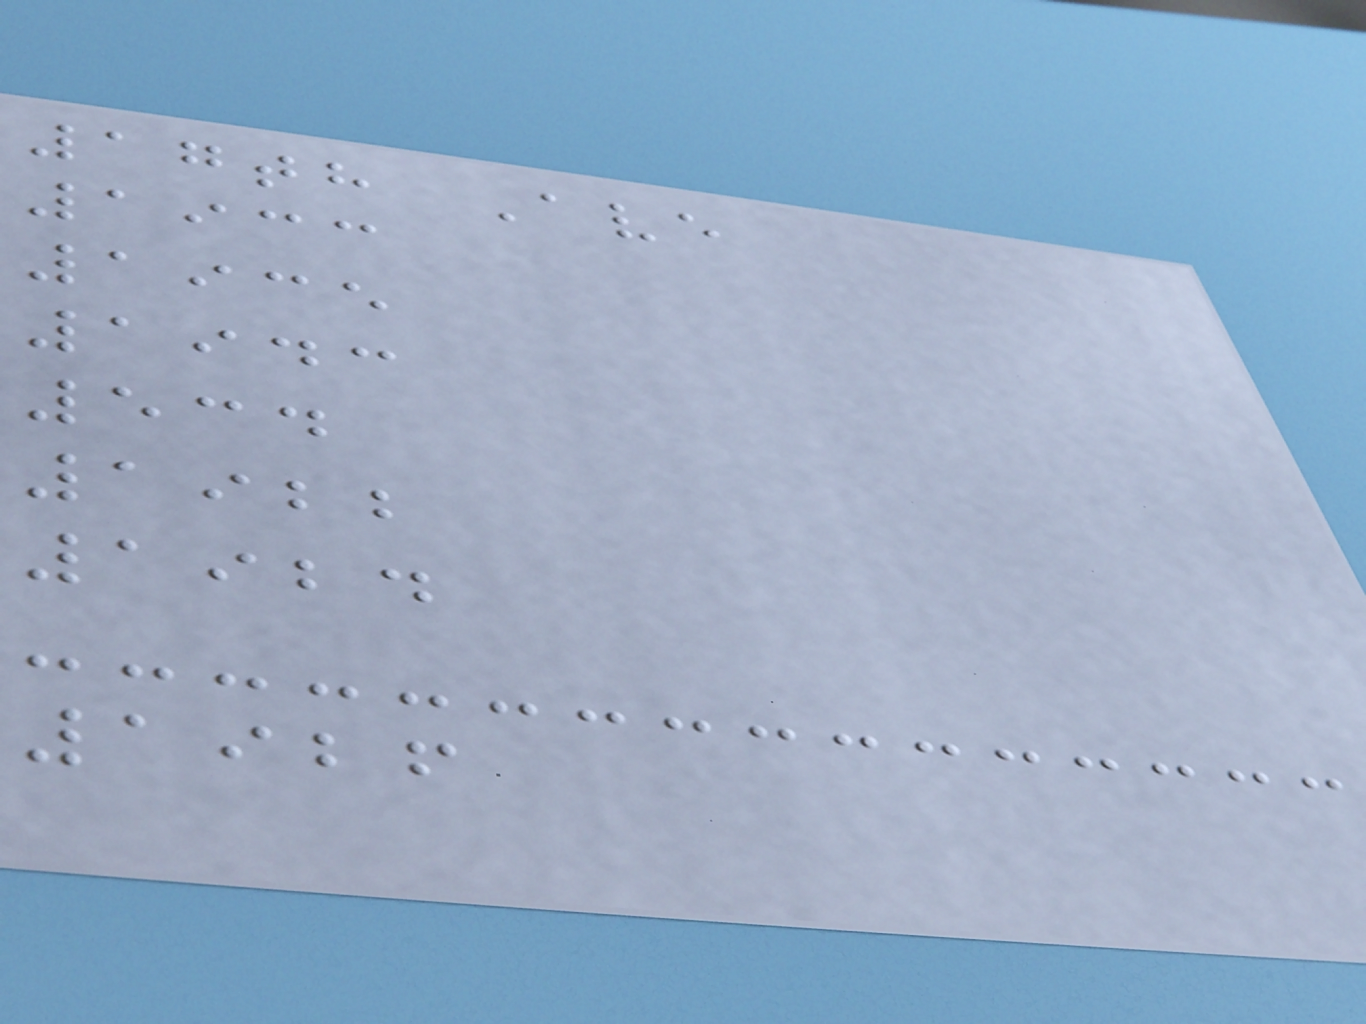17th Ave
1933
1935
1943
534
1922
1924
1926
